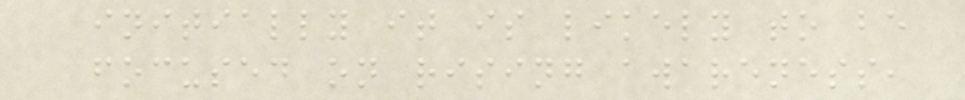initially it is likely to be
focused on rising awareness,
